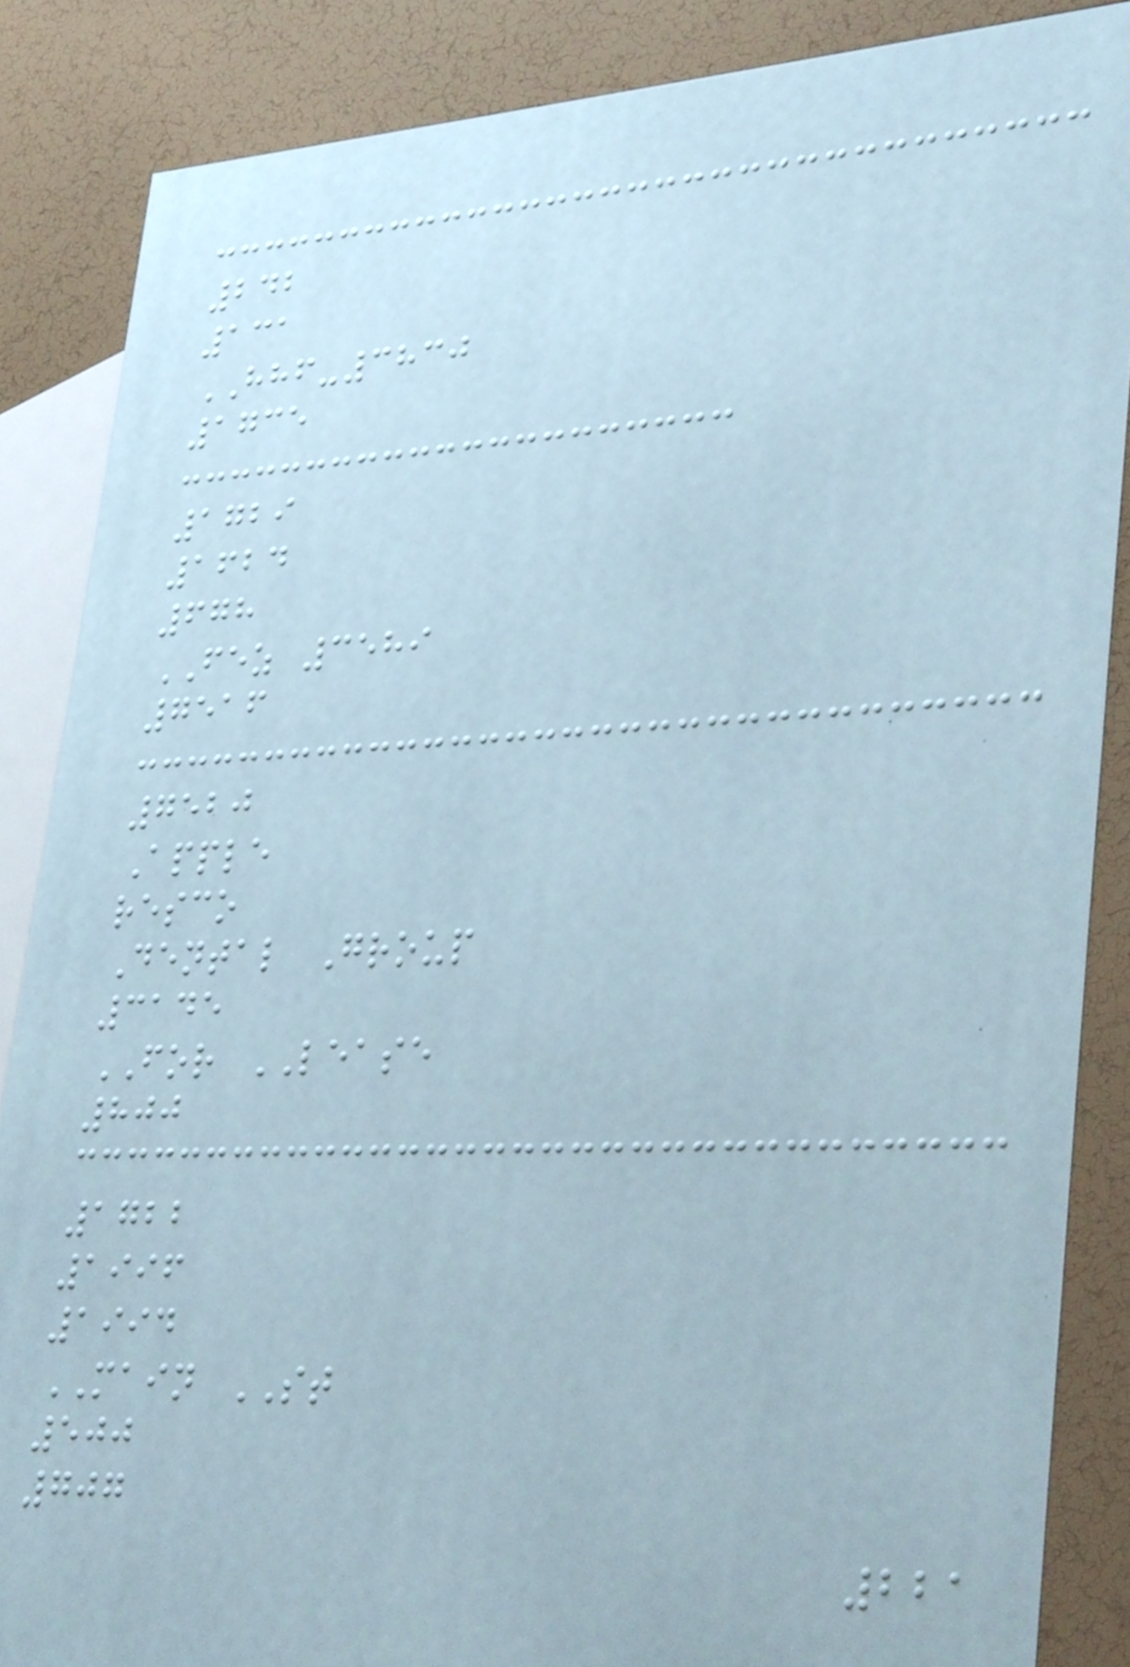242
131
HHF-3830
1735
1729
1624
678
FEZ 3589
7516
7520
Apple
resco
Dental Group
3145
FOR LEASE
800
1722
1996
1994
MAIN ST
500
707
221
